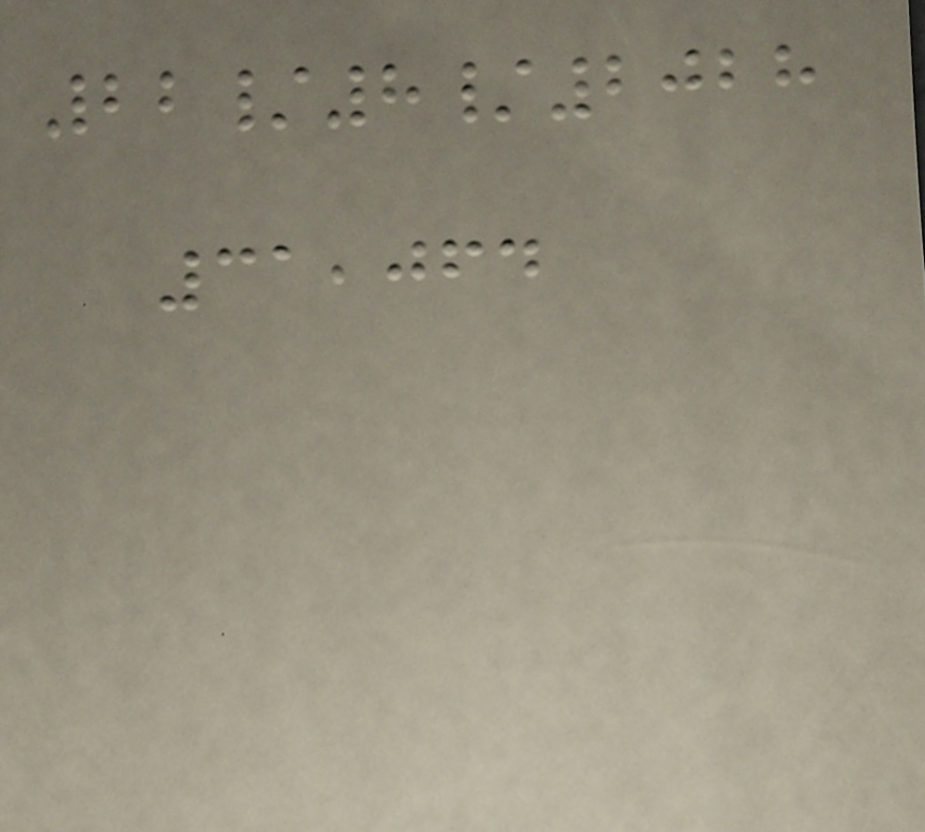22/8/2028
31,064
